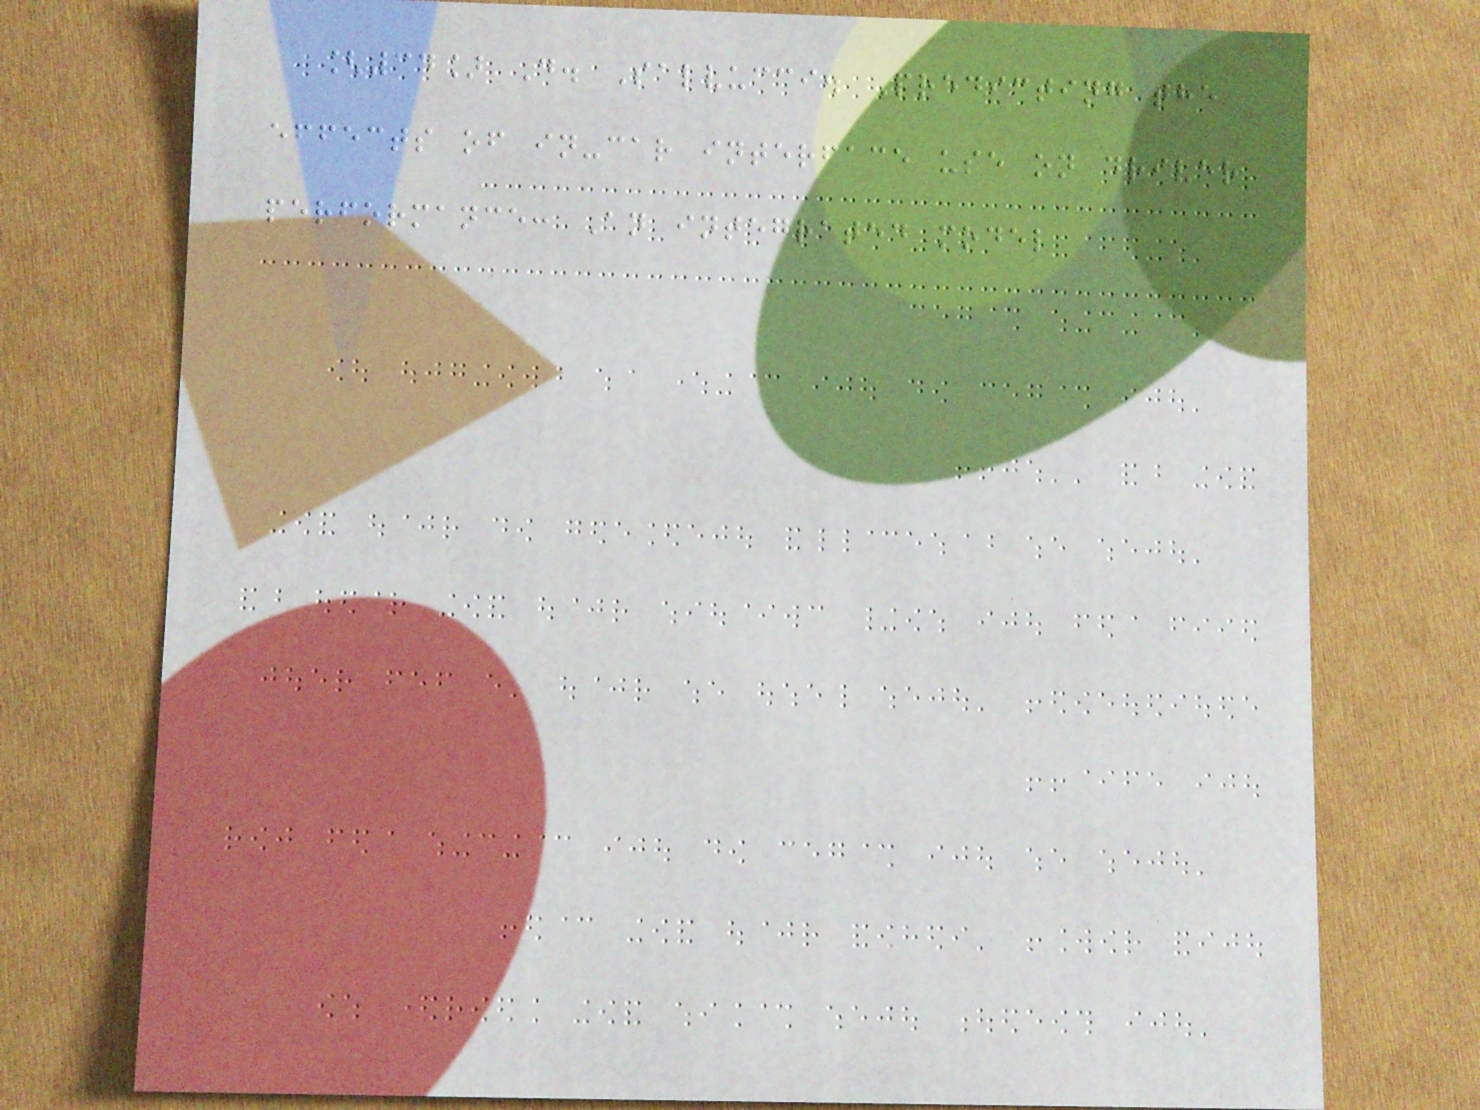[34] D. Salvucci. Predicting the
effects of in-car interface use on driver
performance: An integrated model
